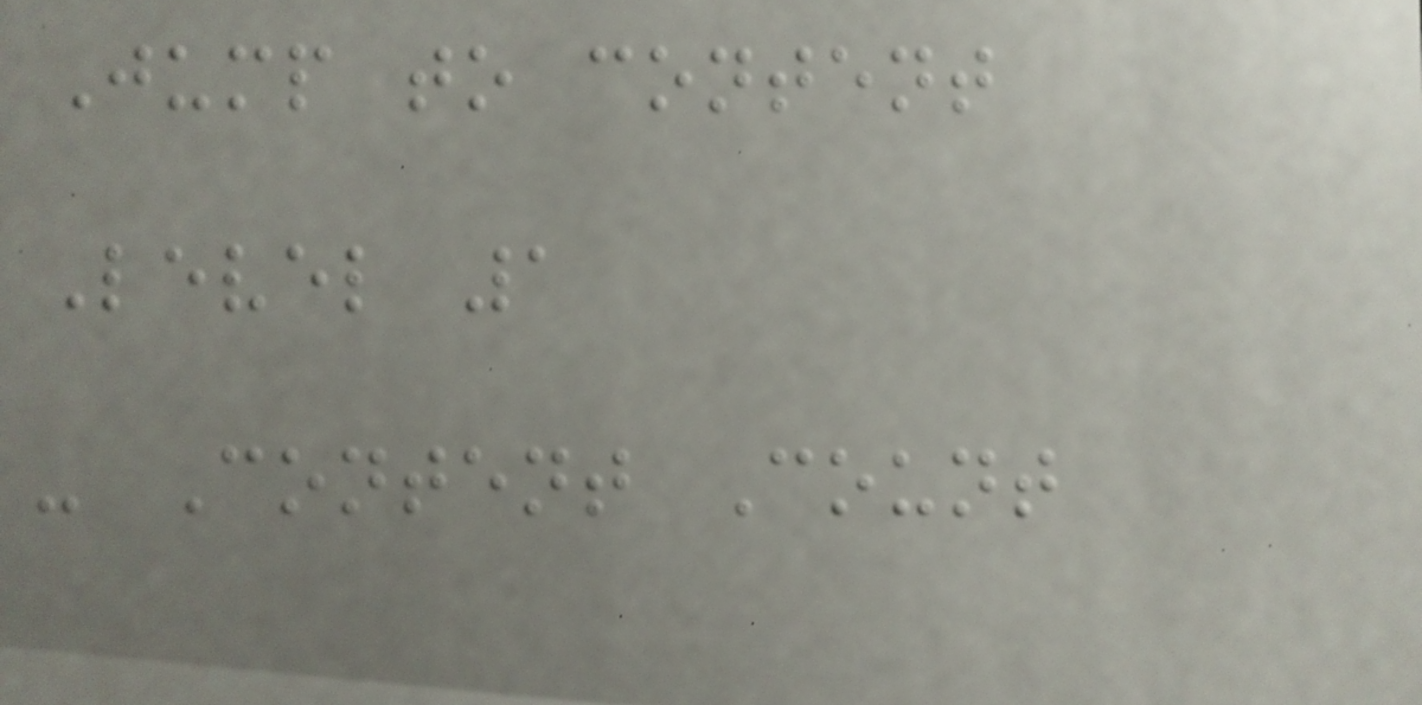Jump to content
Level 1
- Content Count
